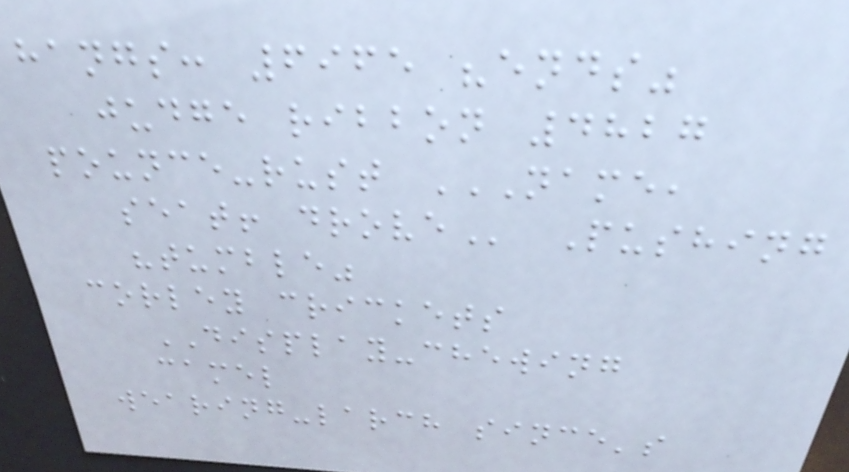hangs: 6965 "ends"
judge ribbon 4827
pounce-rust NAME,
SEAT! DROVE Pushing
"tumble"
corley crickets
DISPLAY-chewing
camel
wearing-larch since's
